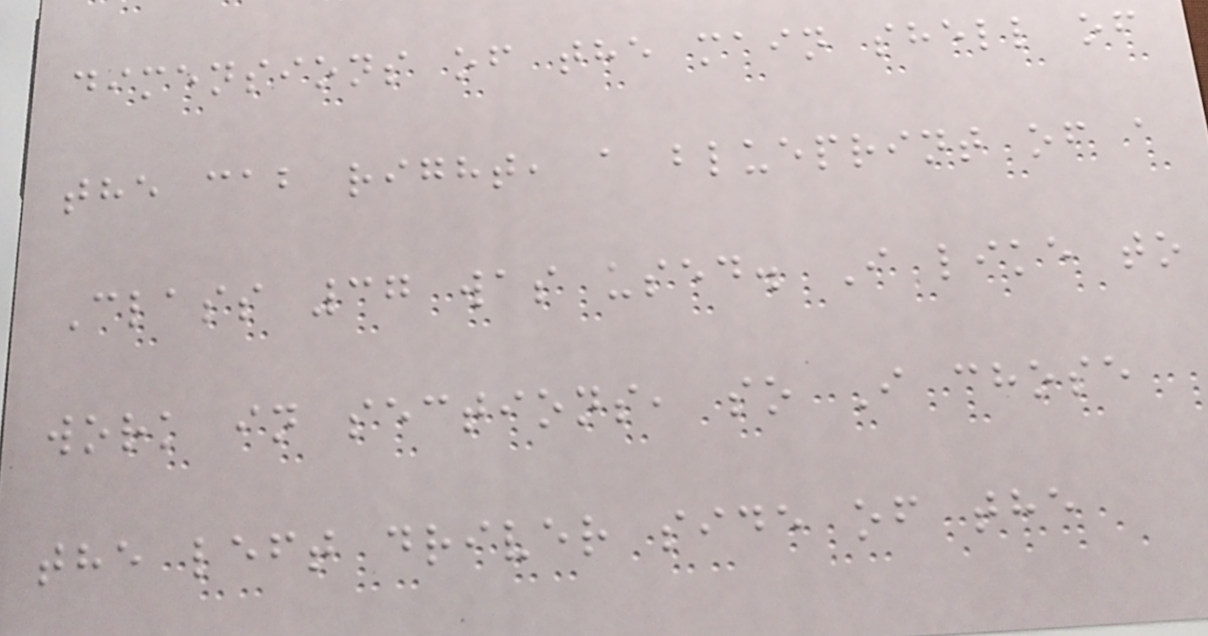dimensions of the main shell of
the cab right, a blueprint of a
Class 37 was used. I like to
work in sections, so I chose
the left driver side of the
